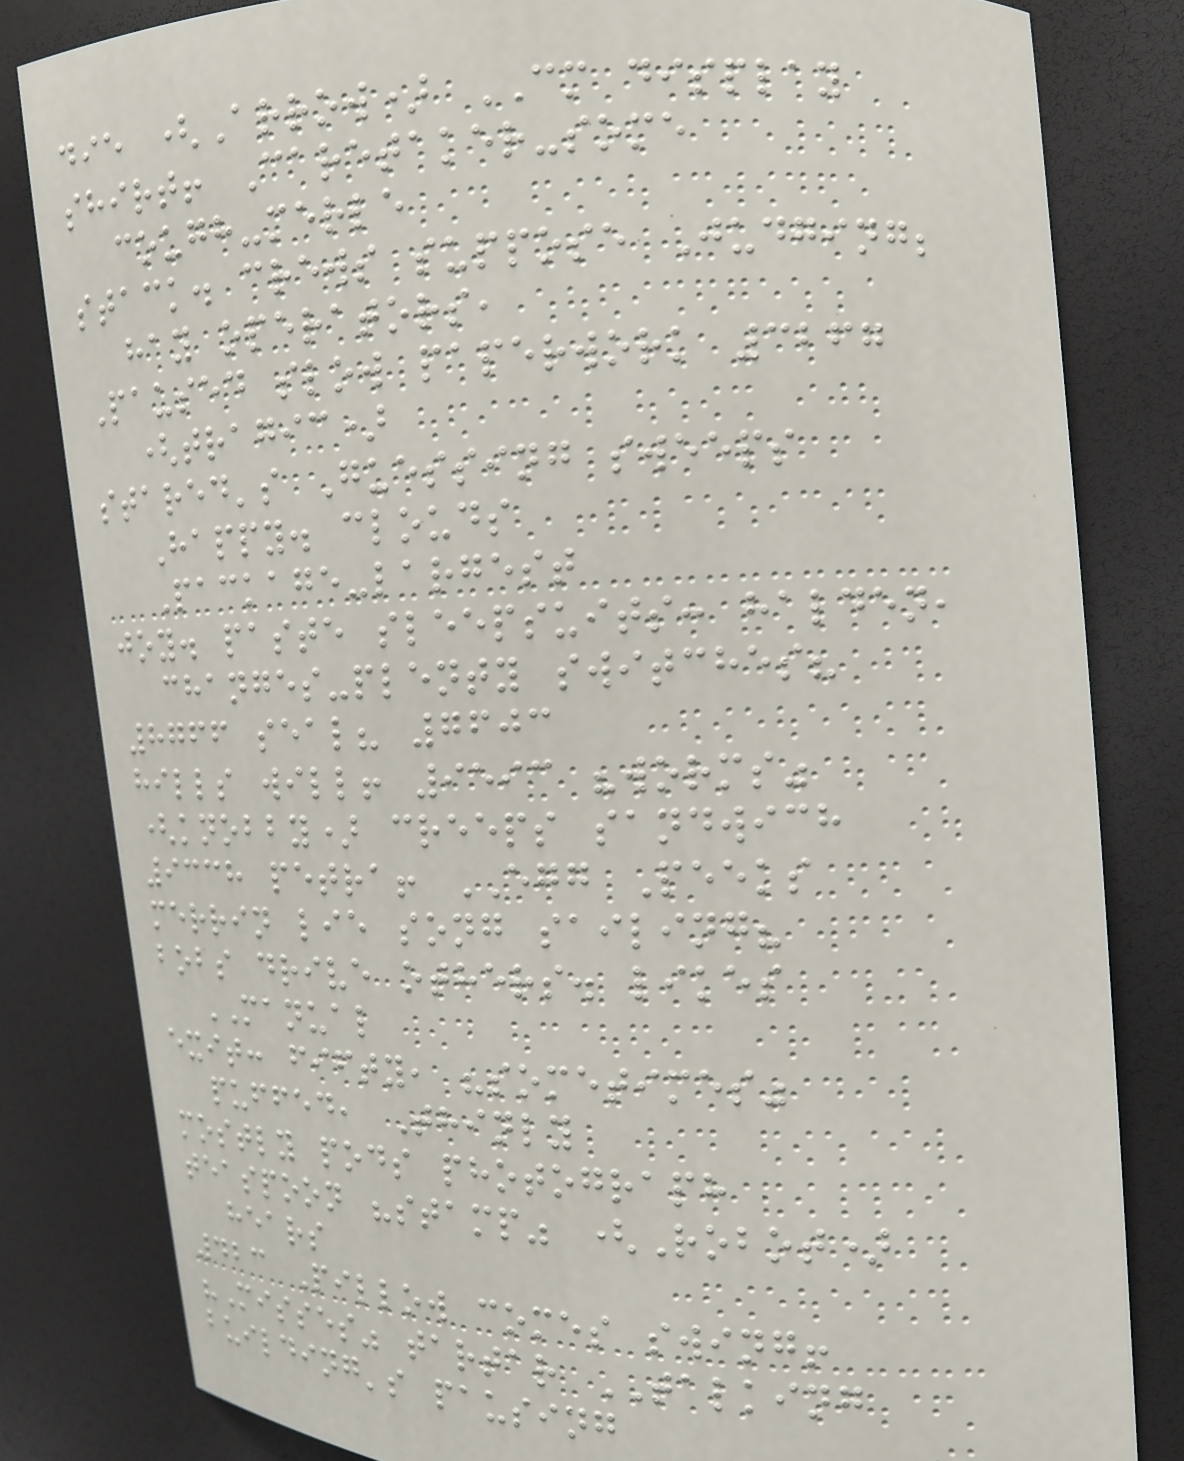die (Arrow) CM display
shirt! Caretaker-some
cough-merle
stack. crews suppose Judging;
hay operators,
Paused slow paperwork 3267
(tragic)
stared's Guessing sweeps
Happy. clouds
Package-largest
joy. paste sleepsuits: halden,
changes-plenty switches?
8766 seal? 7603
hills will! 9593 "worms"
(knobby) creeps sandwich
9338 petra! EGG Peeks
merrin lie song sailing?
bobs drive others. likes
MANUAL
exit: fifty, "sometimes"
puffed, Thinly
mostly pods photograph
teaspoon "stamp" (Robot)
hears
423 Pillow comes swing!
"Misses" tartar TALKING
building's pausing
